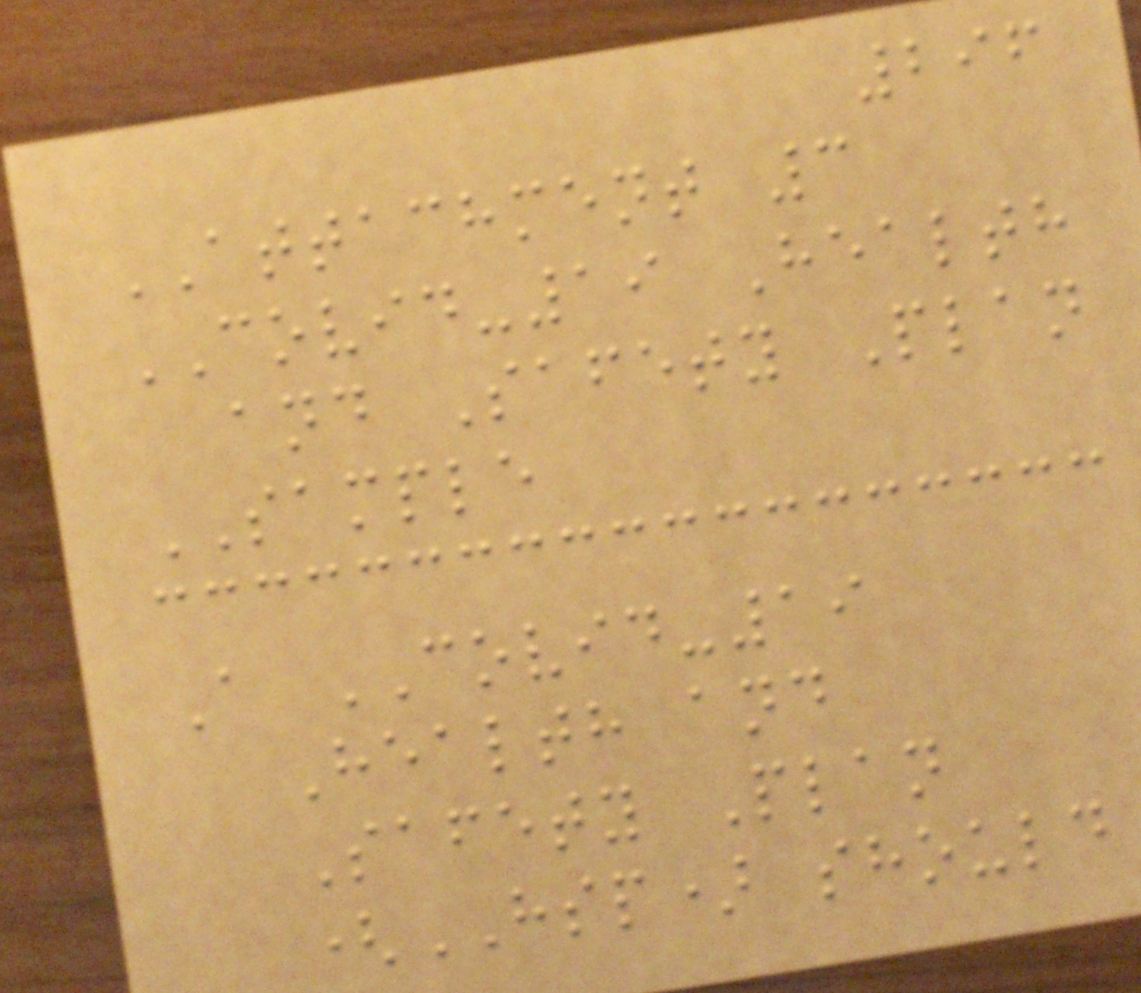296
ATTACHMENT 3
COVID-19 Health
and Safety Plan
SAMPLE
A COVID-19
Health and
Safety Plan
(HSP) should
